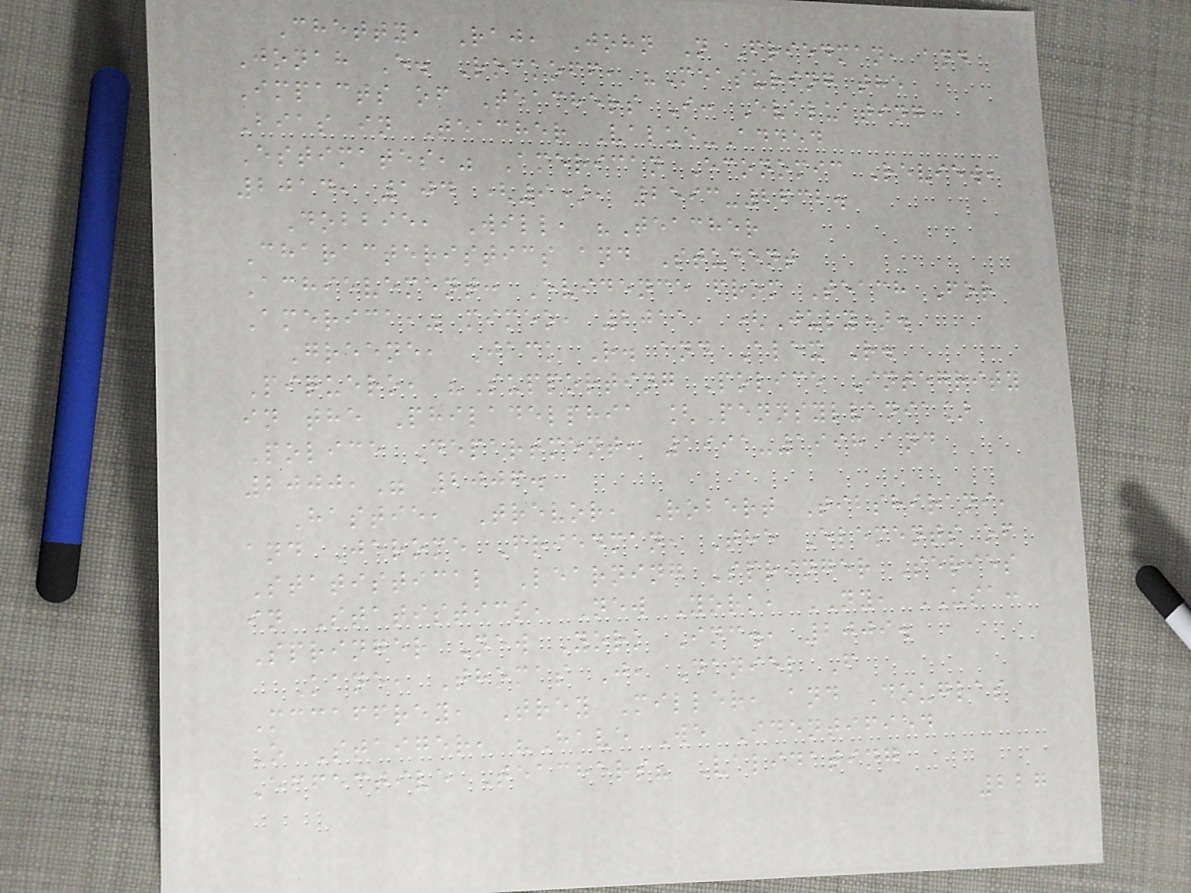Chetty, Raj, John N Friedman, and
Jonah E. Rockoff, "Measuring the
Impacts of Teachers I: Evaluating
Bias in Teacher Value-Added
Estimates," American Economic Review,
2014, 104 (9), 2593-2632.
Dobbie, Will, "Teacher
Characteristics and Student
Achievement: Evidence from Teach For
America," mimeo, 2011, (July).
Greene, Jack R. and Alex R.
Piquero, "Supporting Police Integrity
in the Philadelphia [Pennsylvania]
Police Department, 1991-1998 and
2000," 2006.
Hastie, Trevor, Robert Tibshirani,
and Jerome Friedman, The Elements of
Statistical Learning Springer Series
in Statistics, New York, NY, USA:
Springer New York Inc., 2009.
Kane, Thomas J, Daniel F
Mccaffrey, Trey Miller, and Douglas
O Staiger, "Have We Identified
Effective Teachers? Validating
227
